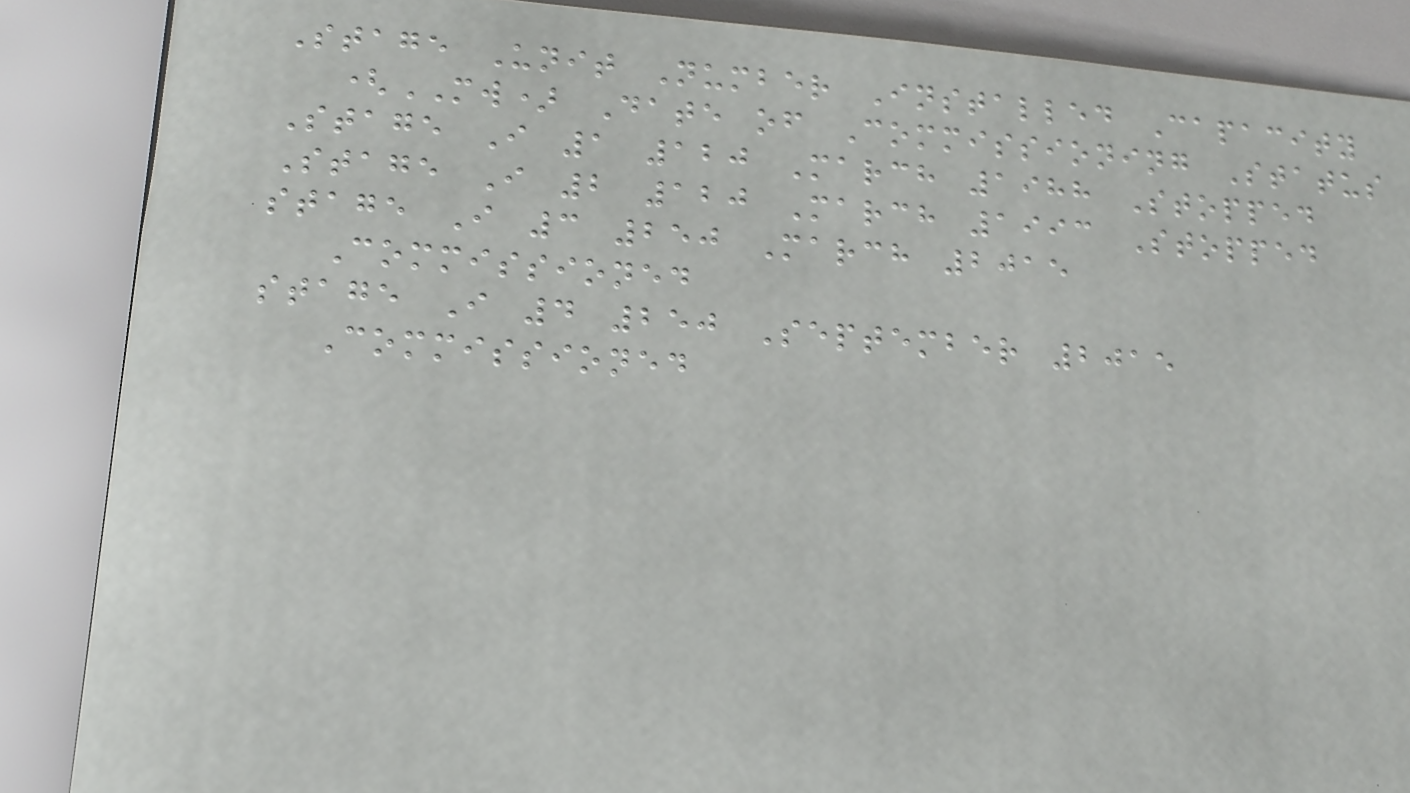Stage Unit Number Installed Capacity
(MW) Date of Commissioning Status
Stage I 1 120 March 1988 Stopped
Stage I 2 120 March 1993 Stopped
stage I 3 250 March 2015
Commissioned
stage I 4 250 September 2015
Commissioned
